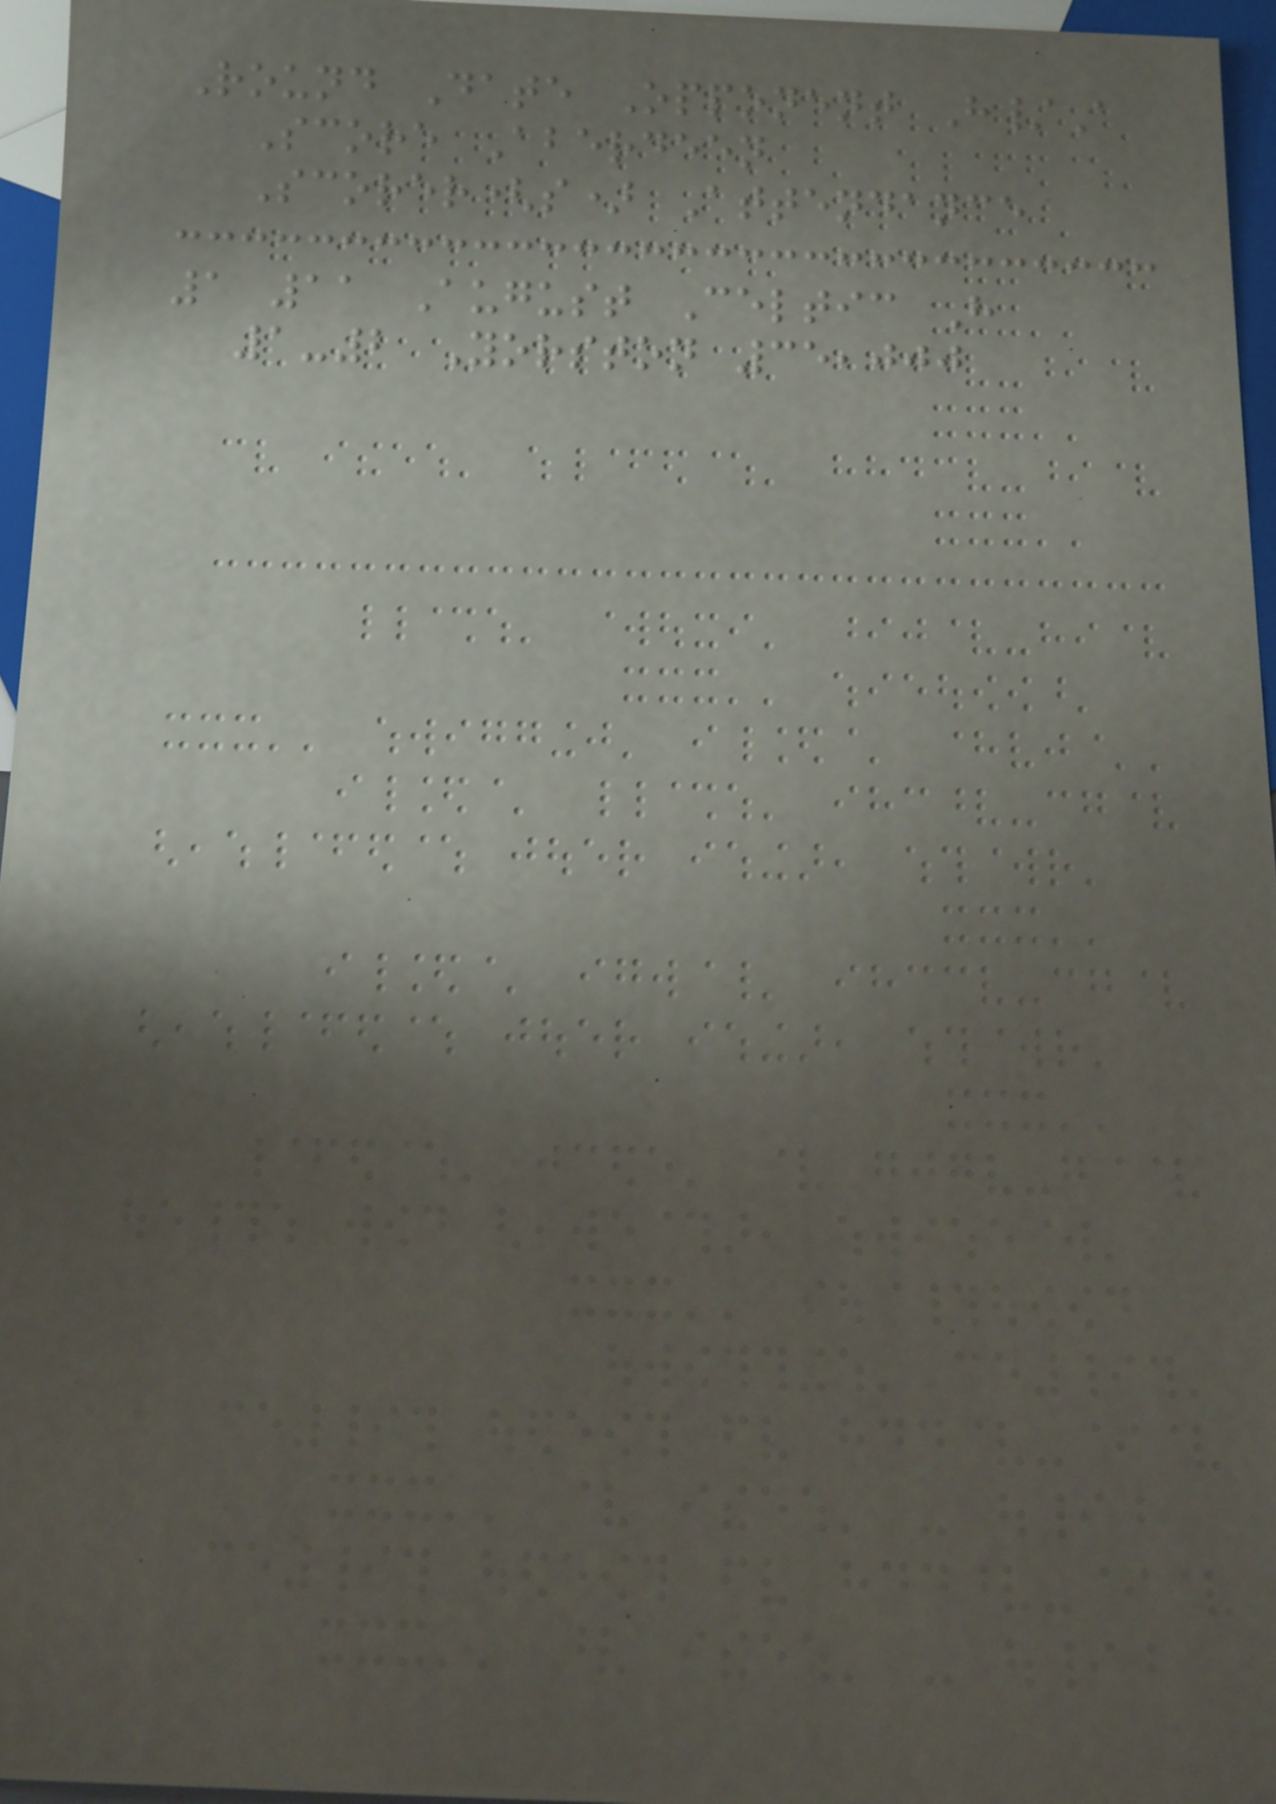Round Date Opponent H/A
Score Aberdeen
Scorer(s) Attendance
1 11 August Celtic H
1-2 Yorston 35,000
